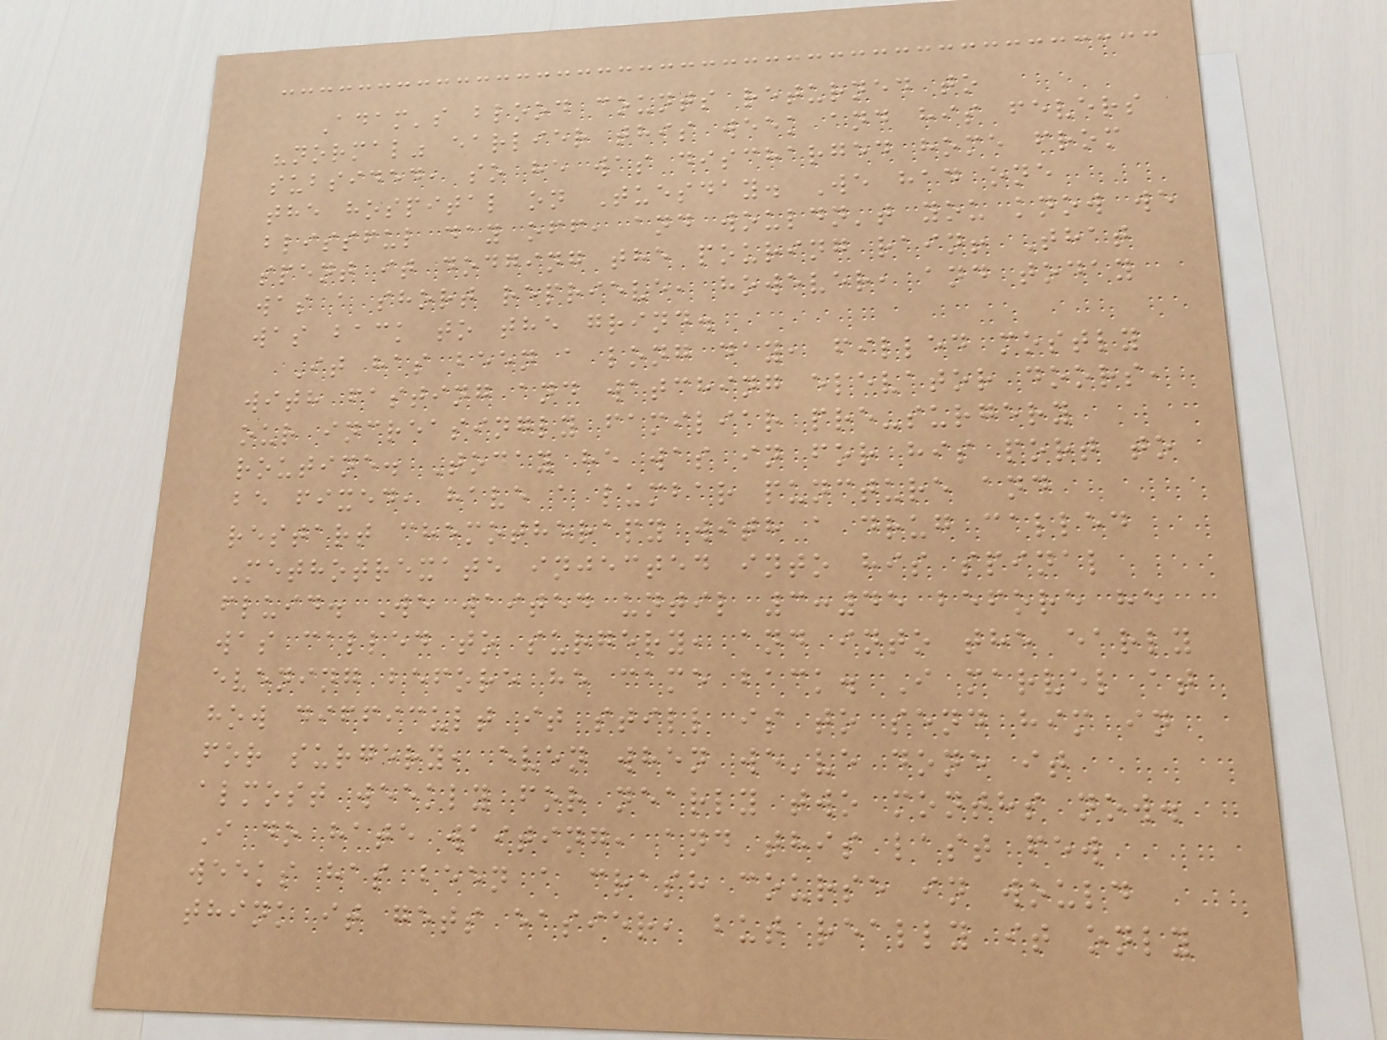Adam's blood counts returned to
"normal" earlier this week and his fevers
subsided, so he was discharged home from
the hospital on Tuesday. We had one
blissful day off, and wouldn't you know we
spent it dodging the pouring rain! That
was a short reprieve, however, and today
was back to the grind.
It has been a long day, filled mostly
with fasting and watching elevator doors,
our increasingly familiar pre-surgery
routine. Today he was in for his port to
be fixed, have a lumbar puncture and
restart chemotherapy with a drug called
Methotrexate injected into his spinal
fluid. We waited until 3:45 before he
was called to surgery, and into the early
evening before he came back. I marvel at
how difficult it still is to send him in
for surgery, even when we've done it
almost weekly for nearly two months now.
I do hate waiting, and this last few
weeks has been a crash course in would
think it gets easier, but really it only
